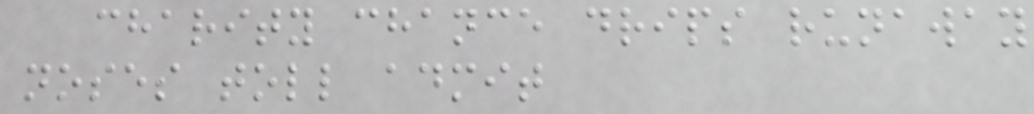charity chance drips runaway
noses toll admit
